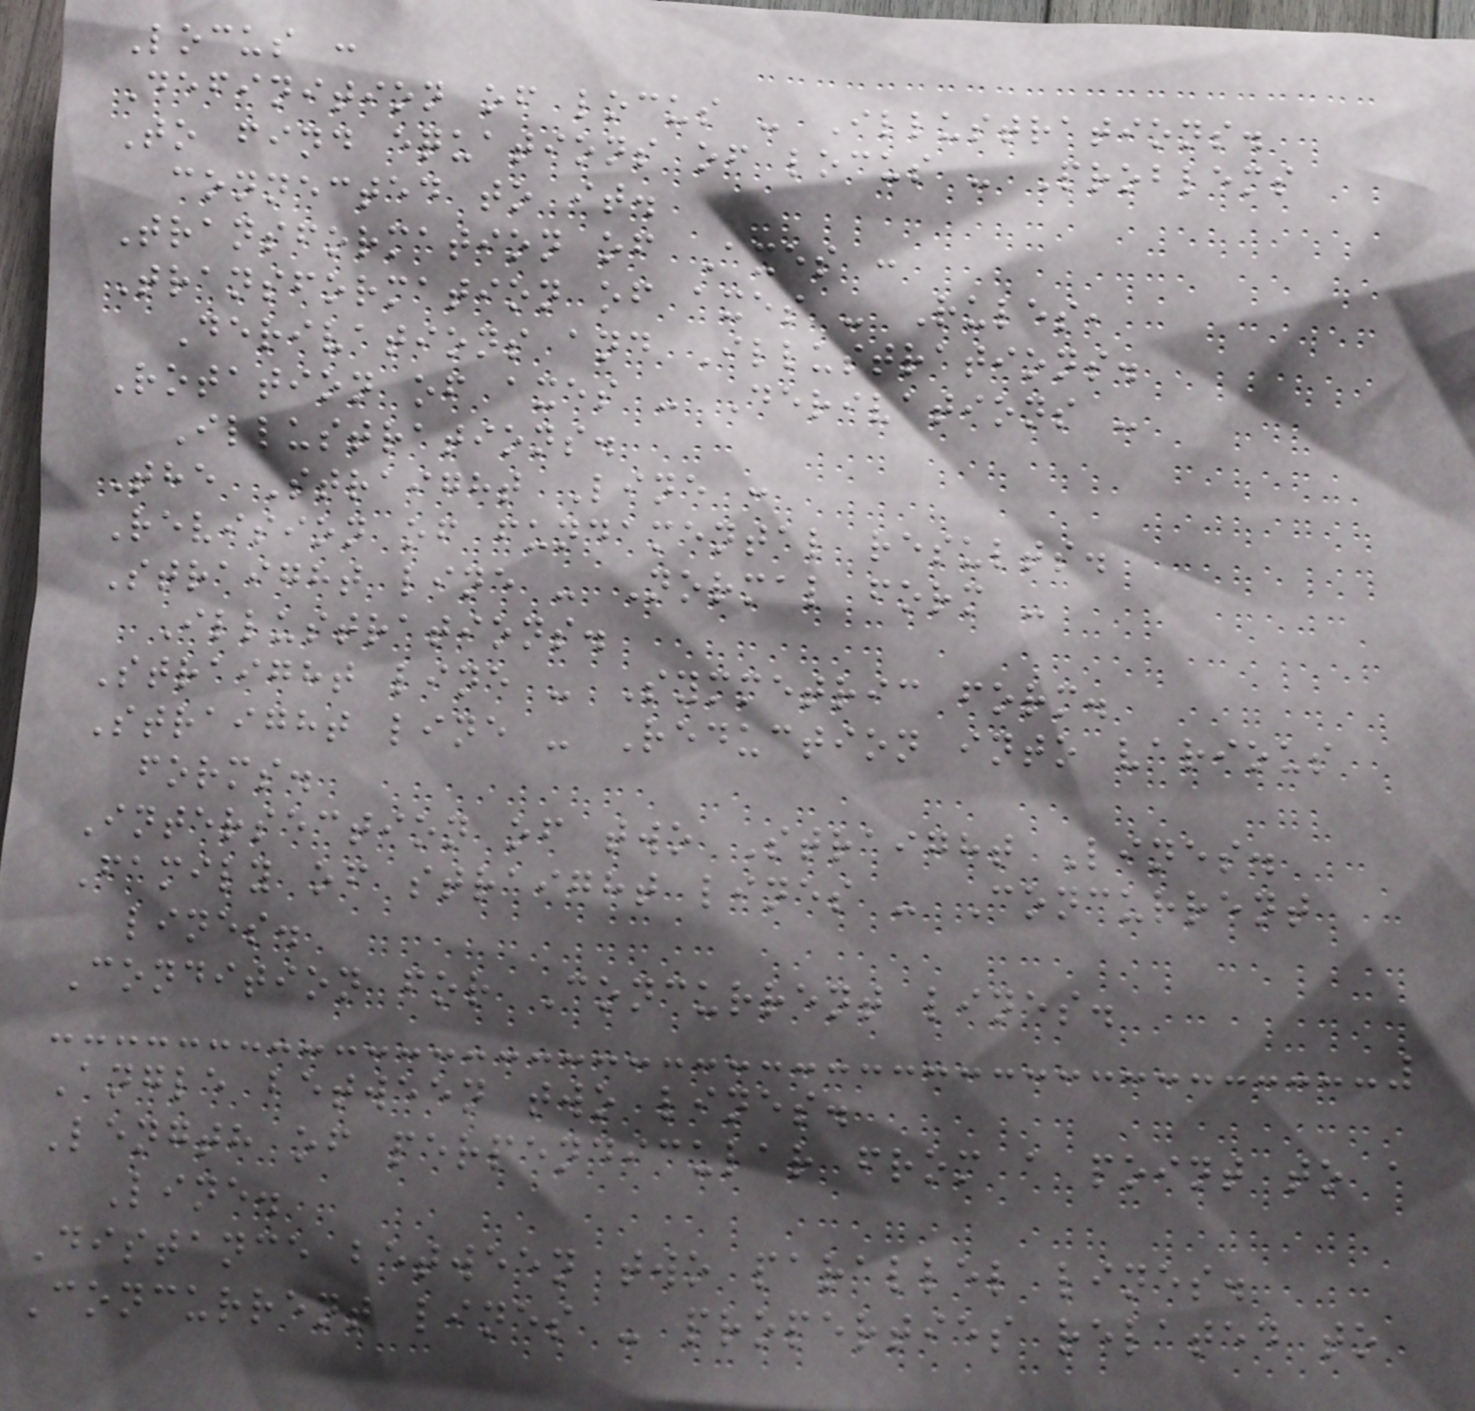Locus :
Definition of locus - Illustrations.
To find equations of locus - Problems
connected to it.
Transformation of Axes :
Transformation of axes - Rules,
Derivations and Illustrations.
Rotation of axes - Derivations -
Illustrations.
The Straight Line :
Revision of fundamental results.
Straight line - Normal form -
Illustrations.
Straight line - Symmetric form.
Straight line - Reduction into various
forms.
Intersection of two Straight Lines.
Family of straight lines - Concurrent
lines.
Condition for Concurrent lines.
Angle between two lines.
Length of perpendicular from a point to a
Line.
Distance between two parallel lines.
Concurrent lines - properties related to
